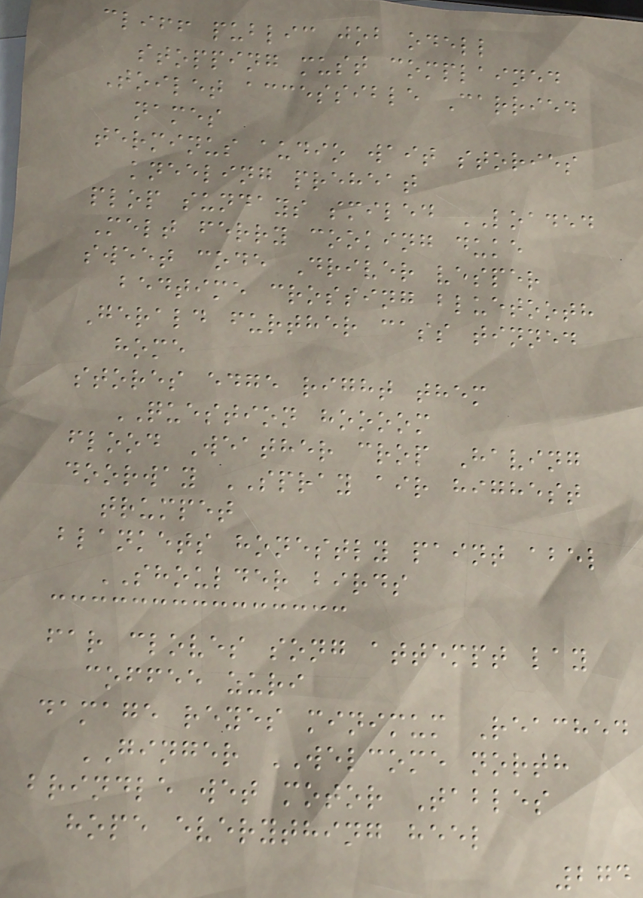cliff public job odell
stopping must complained
Toilet accessible Carried
names
terminus audio wait stories
kneeling preheat
plop sundays smiled LOADED
Melt ferry cooking duke
sweet code Driver vesper
bedtime crossing bluetooth
Gerald further cass tinned
home
stores edge right them
QUESTION hoooom
flood Weather crop Having
doorway SPRAY air highest
trumpet
blankets honestly paint abel
SHOULDER birds
far cloves song attempt lay
coffee zuri
damage reyes minimum Reached
GINGER WELCOME north
brindle wet motor Tables
hope everything heel
274
